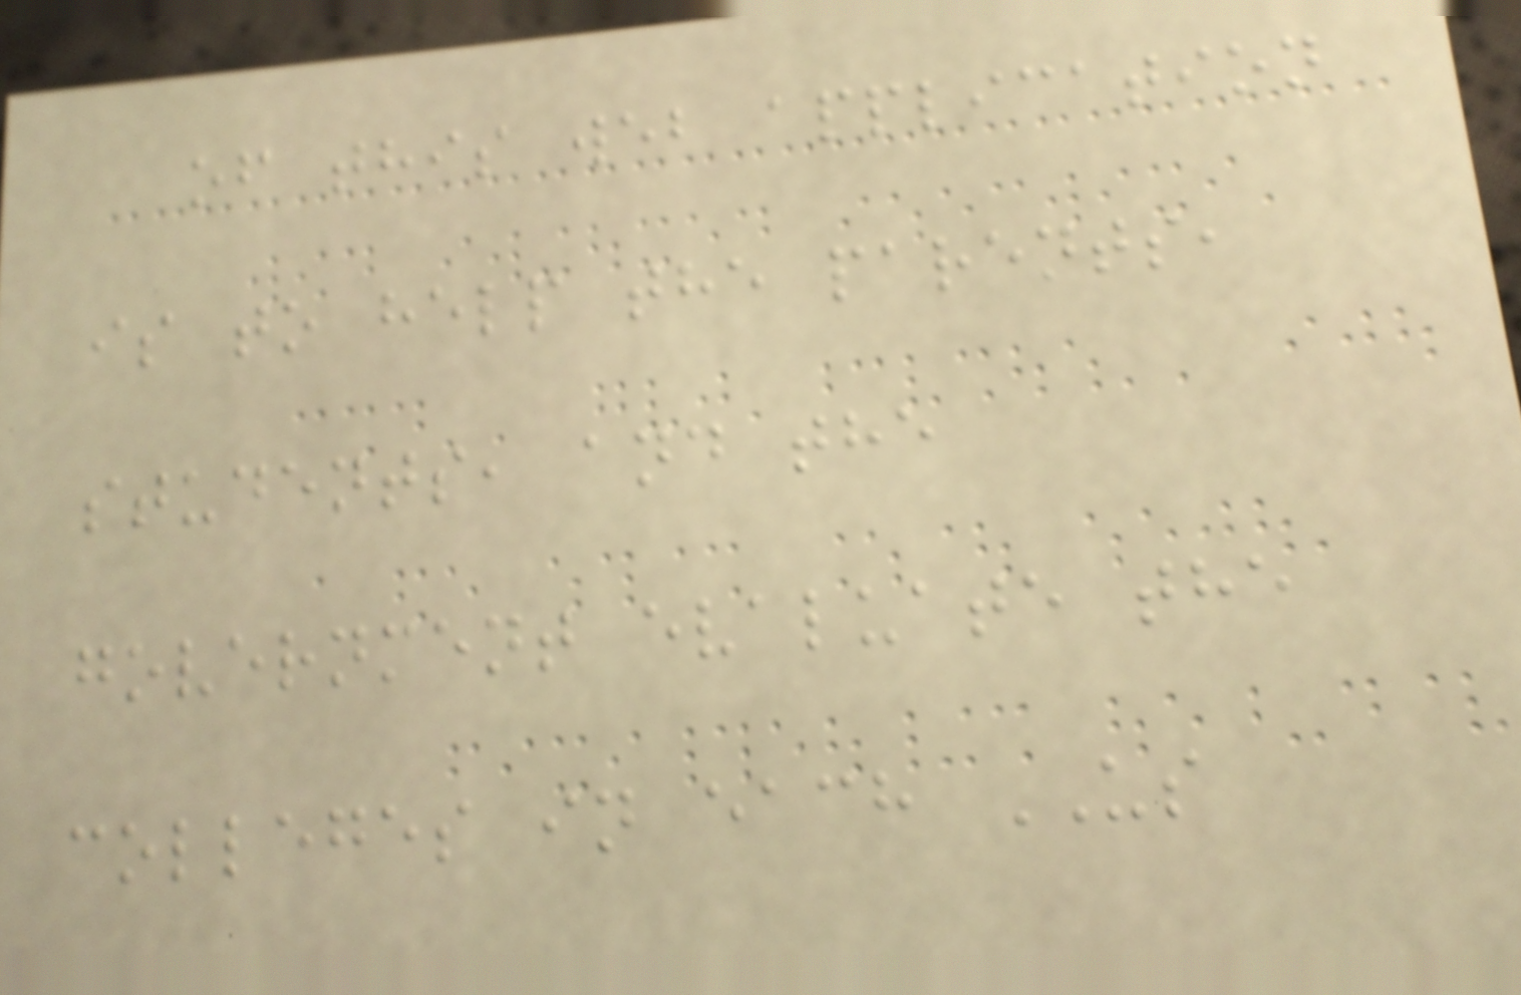of this web application
is to help the parents,
students, and the
government evaluate the
colleges in each US
